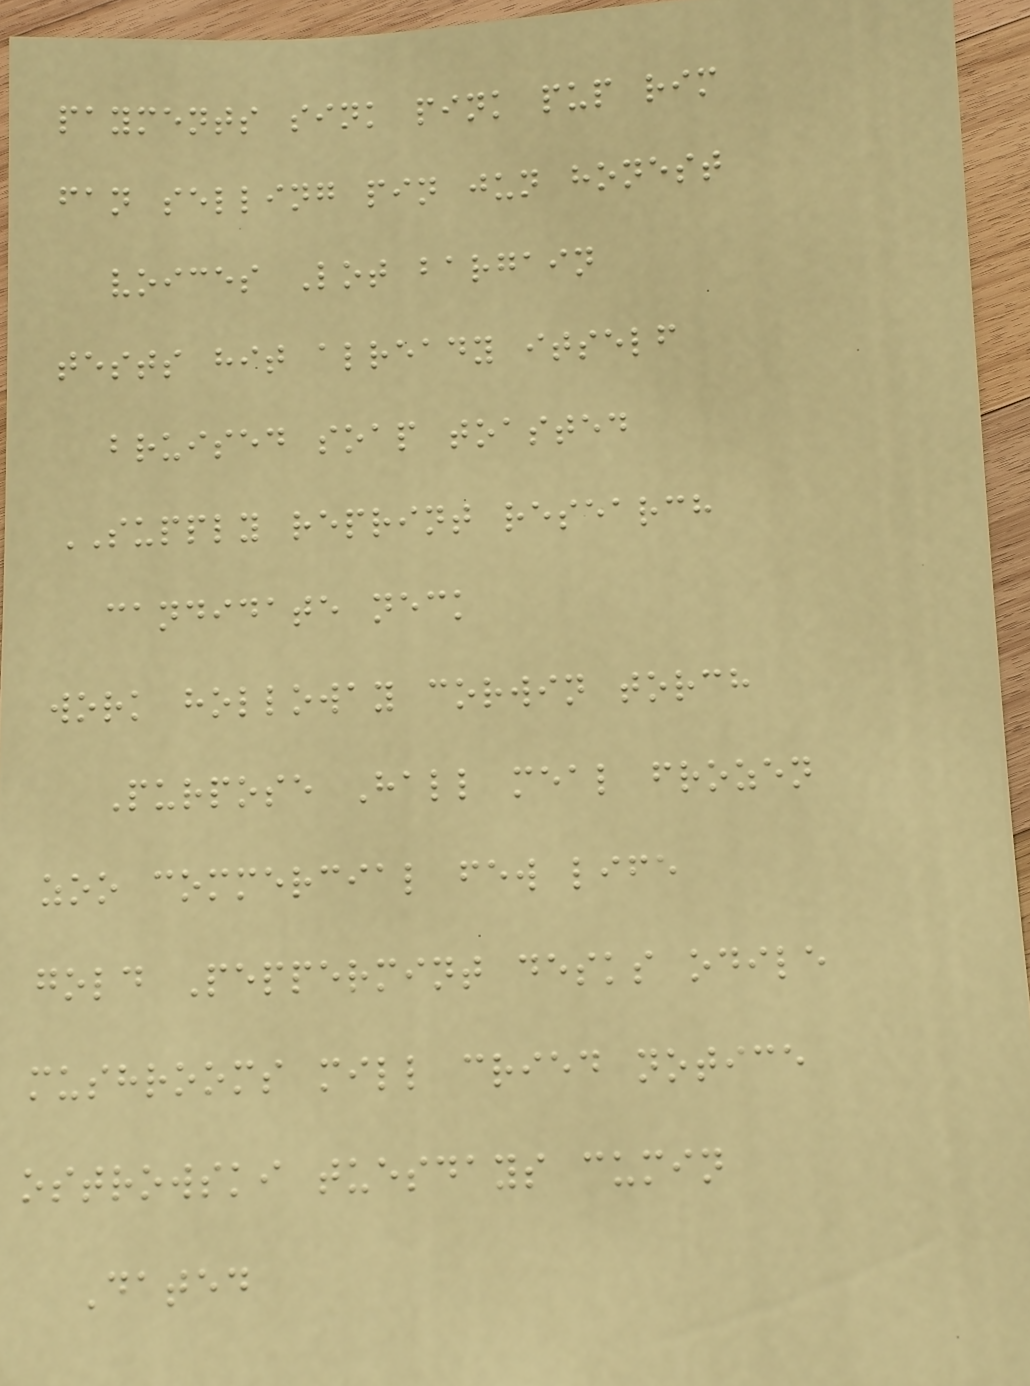payments sink pink pup rim
fan selling pin jun honest
voices Lot bargain
tests hit already itself
bruised soap toasted
SUPPLY reprint research
candidate neck
work holloway corwin torch
Purpose Hall meal frozen
zoo commercial few life
gold Peppermint desks odile
mushrooms mill cried notice
ostrowski tuesdays cumin
Dated
